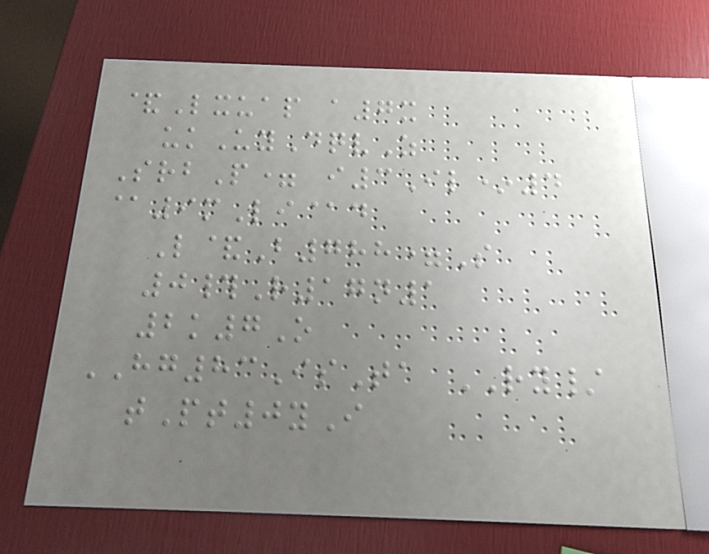&Lxuap a7x
ukUyDqvZ
SrbP= i3Il*4
@9mLi@d
L&B788=S
0#R17n1
2k7O
HG83IsTa RY/
tPt0yI
